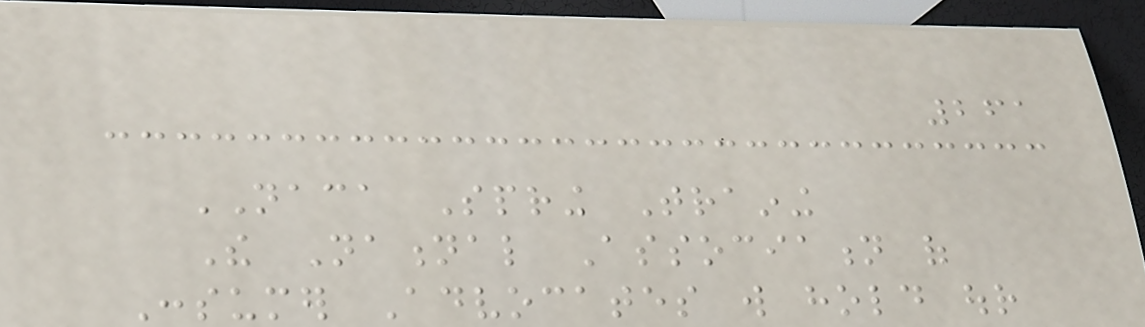261
NACA Spring Training
The National Association of
Consumer Advocates will hold our
